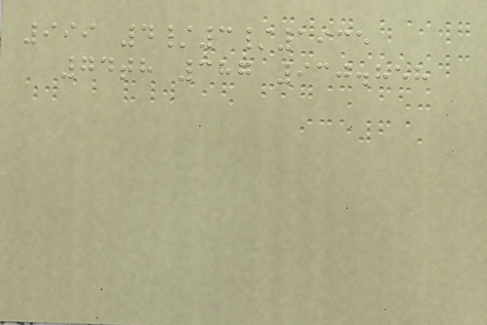999 4/3/1935
74th 387 930.858
